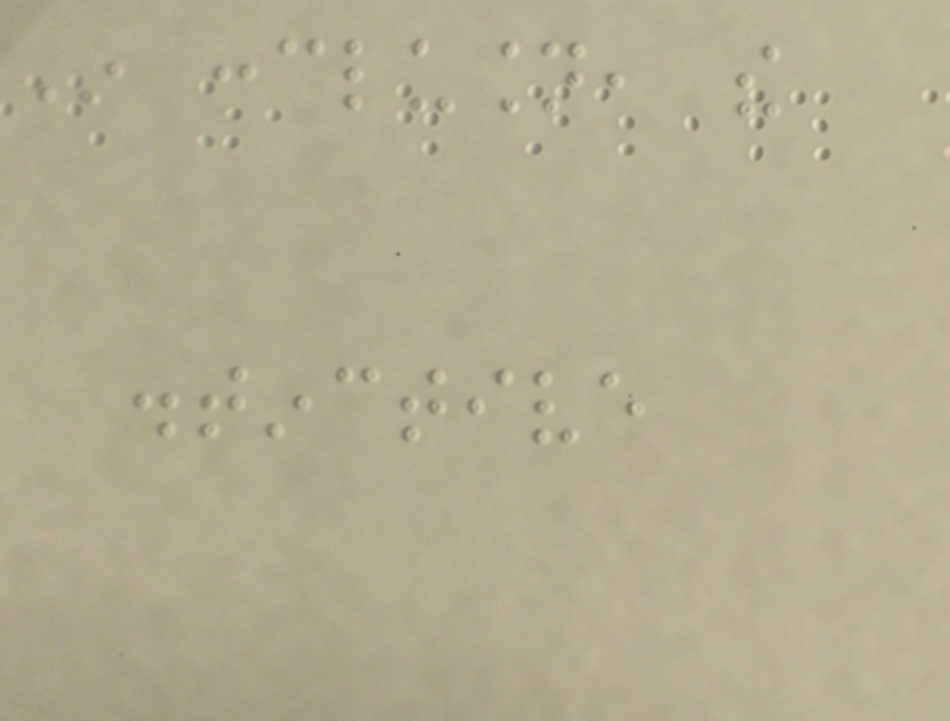In conclusion, the
distinctive
